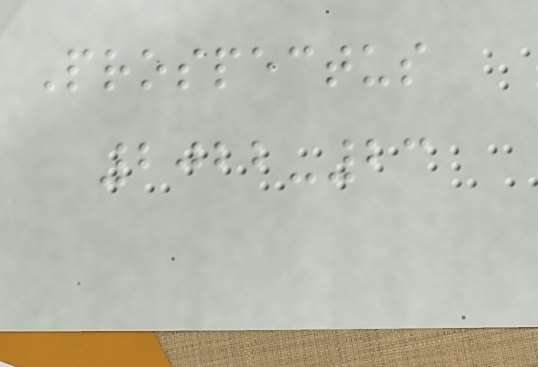Prospectus
2022-23
